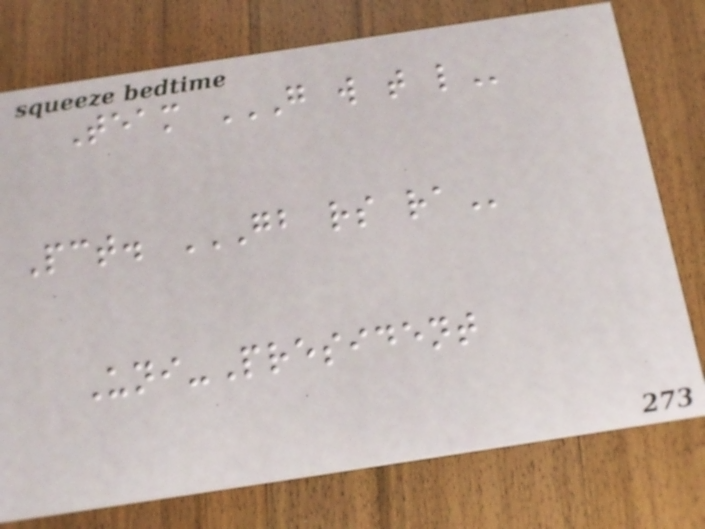Team G W T L
Pct. GB RS RA
Uni-President
